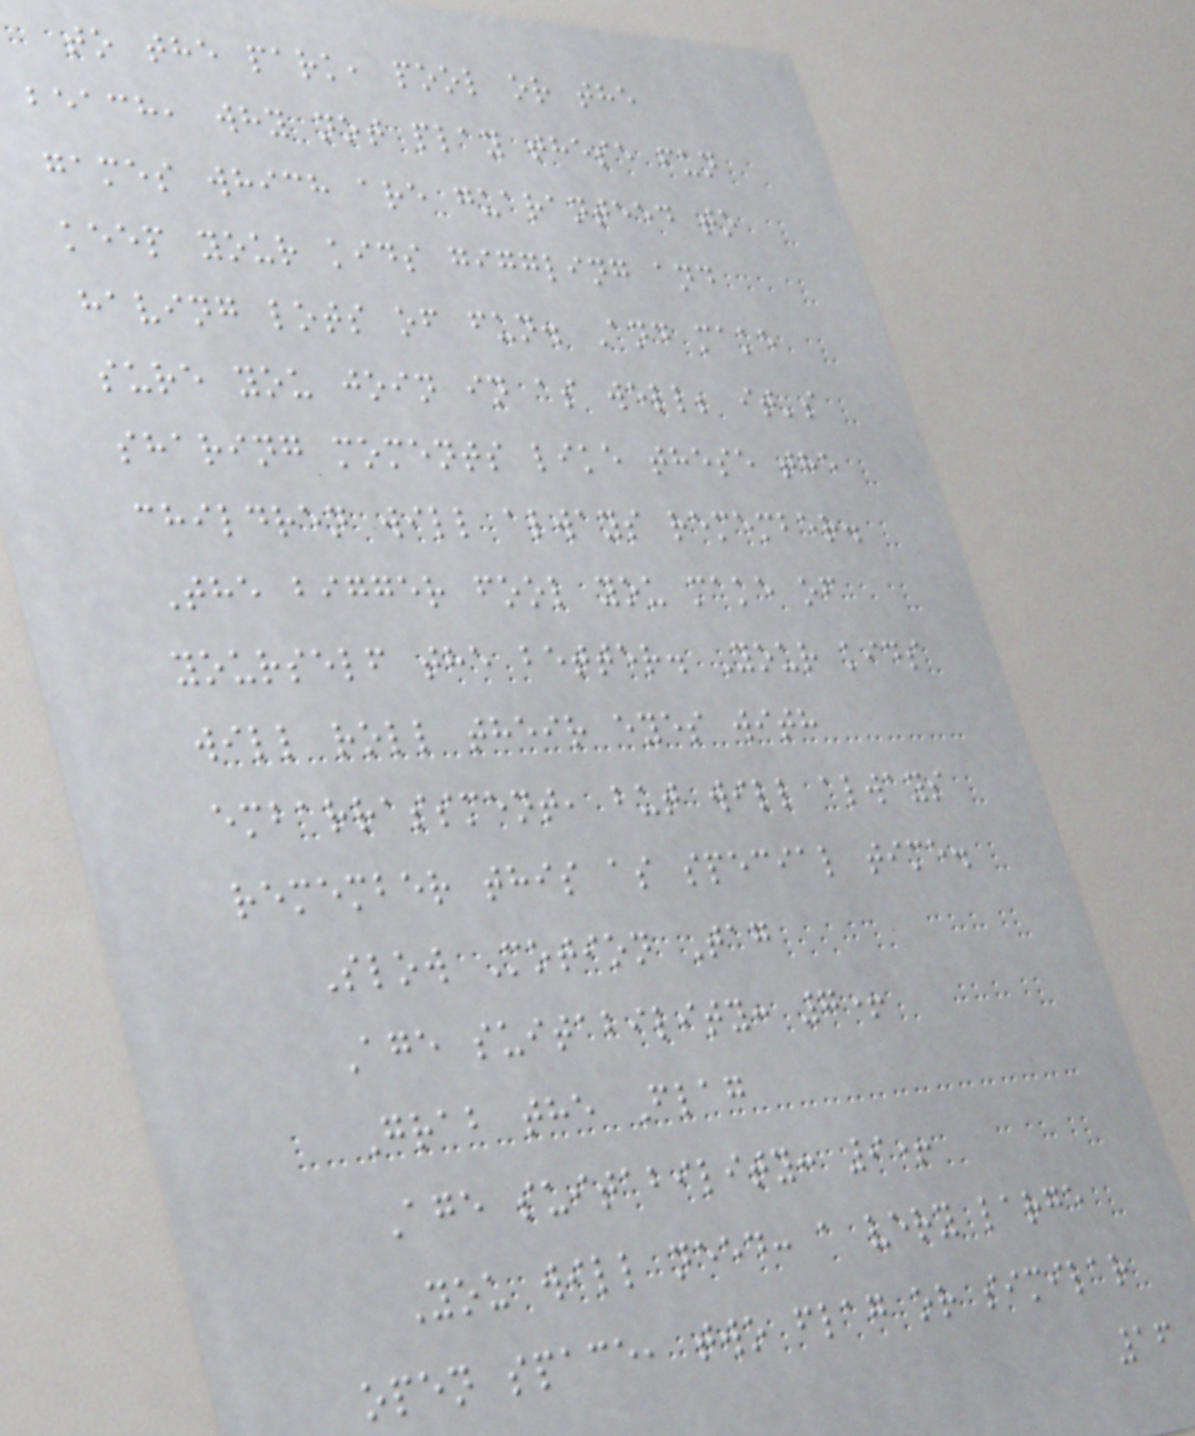to the park, pool or the
beach, why not play these fun
games which are guaranteed to
keep your kids giggling and
having lots of fun. And make
sure you join in as well; it's
sharing moments like these the
children will always remember.
The bigger fool you make of
yourself the better. Your kids
will roll their eyes with
embarrassment, but will always
remember this as special time.
Slow Motion Tag
Age suitability: 7+
Grab the Flag
Age suitability: 9+
You will need: a very large
open space, two flag or similar
16
